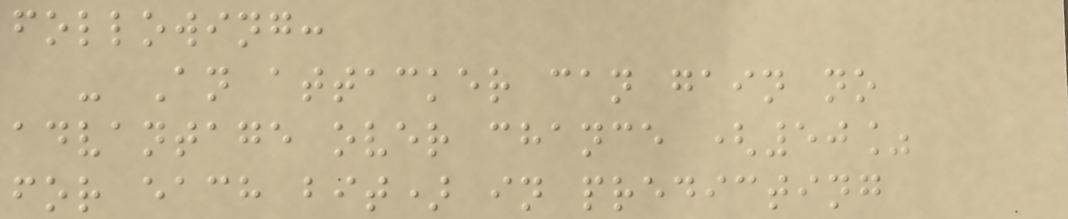following:
- An attacker can gain no
advantage over chance (50%
for each bit) in predicting
